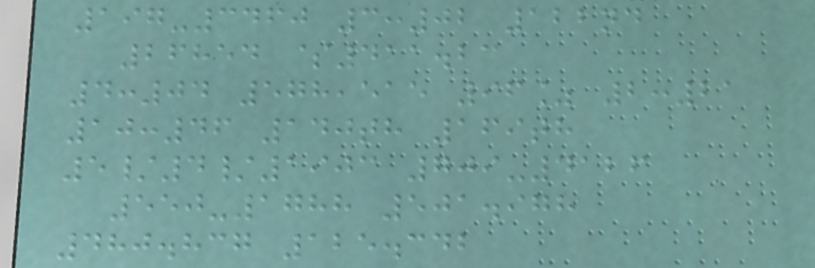197-3460 3:02 122nd
26854 $411.23
4:04 578,515 96% 2:21
10:46 140th 169th
5/4/1903 709-4126
550-1788 501.978
480.837 125.342
